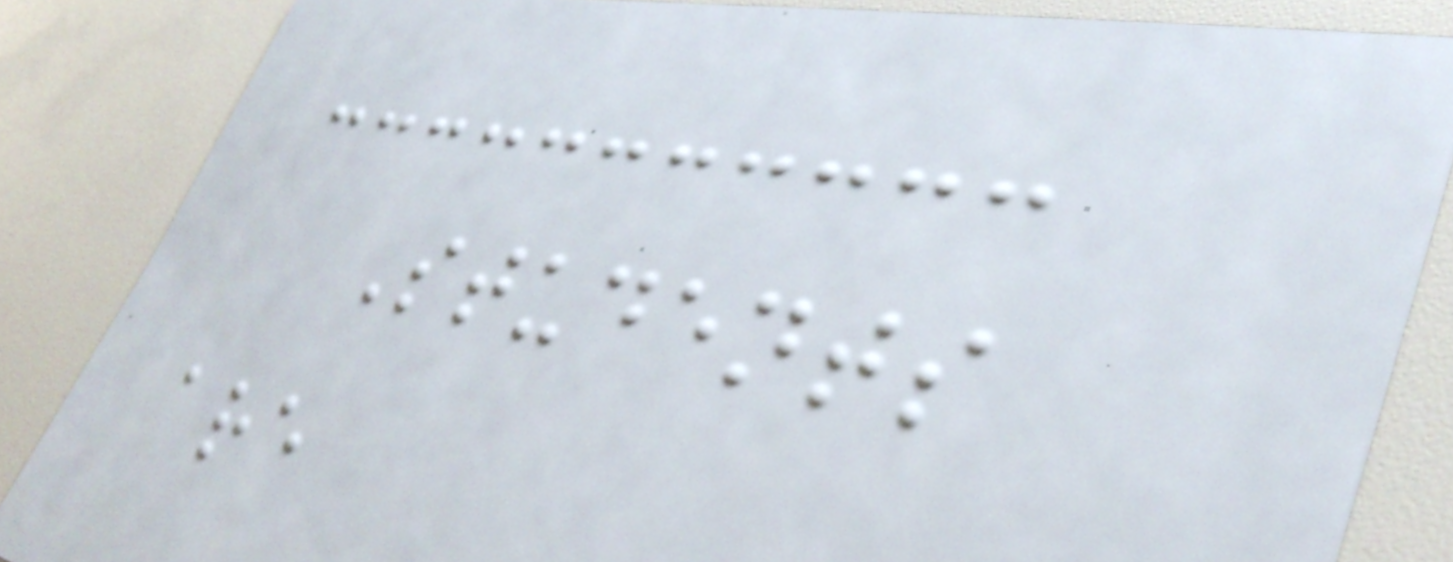Students
are
